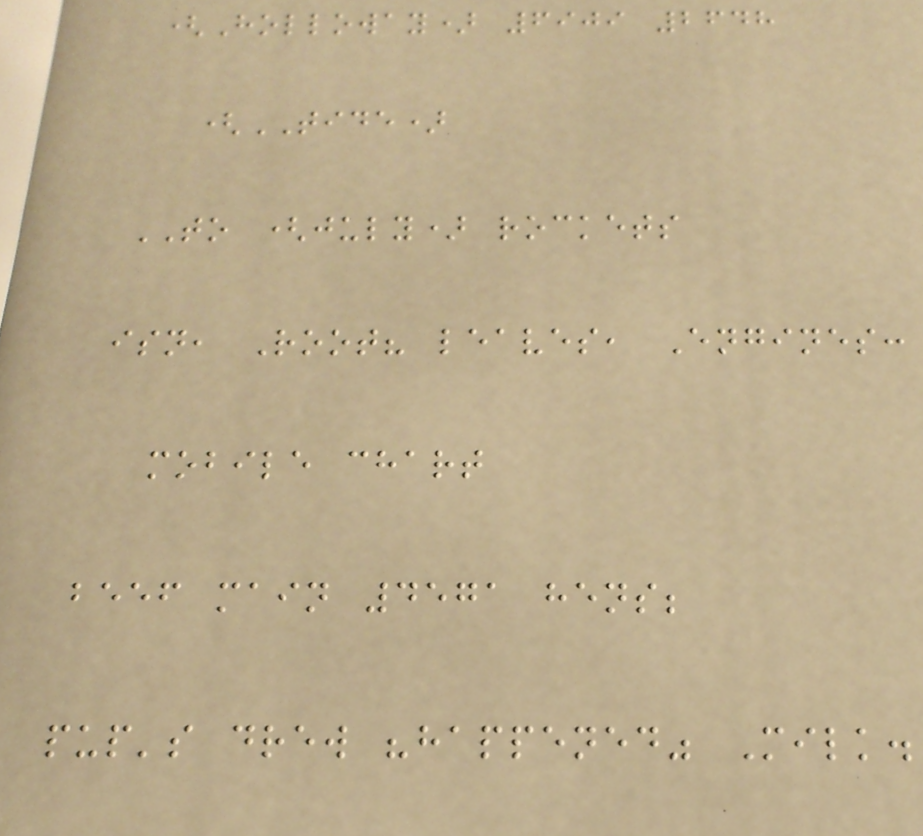(Holloway) 6909 2648
(TIDE)
TO (july) rockets
isn, Root? leaves, Engines:
mobile chart
beef main 4571 hens;
pup's drew "happened" Milk.
